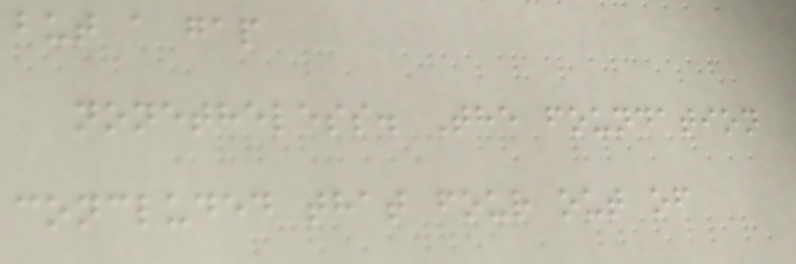but a gap
nonetheless. The foundation
concluded that four out of
